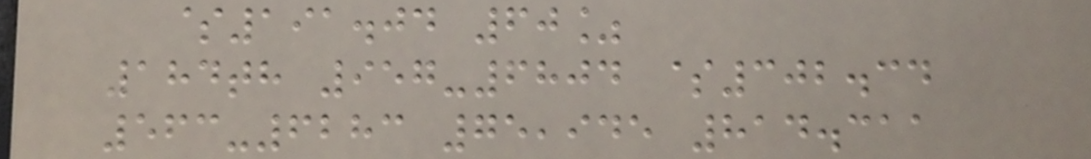$191.04 60%
184th 957-6804 $302.34
563-6283 75,945 814.311
